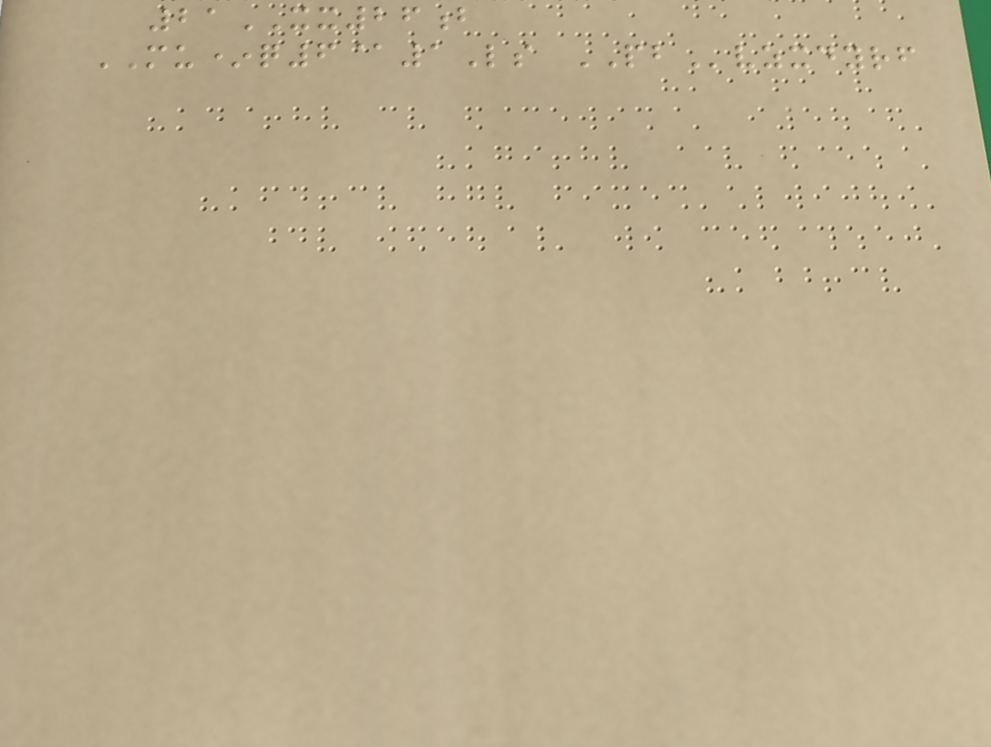21XX26b
MU*q6@1Ls PBvzxdyrf
